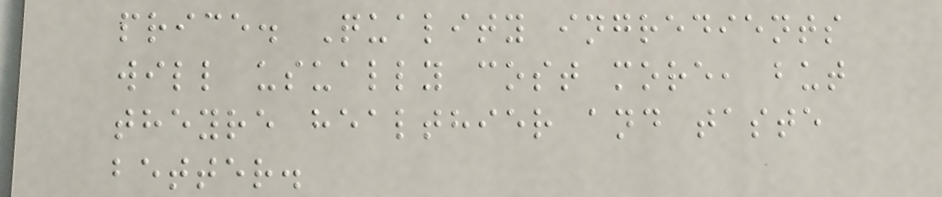price. Quality ingredients
will usually cost more, but
theyre healthier and taste
better.
